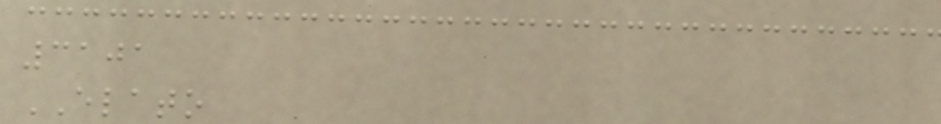3101
ELATO
